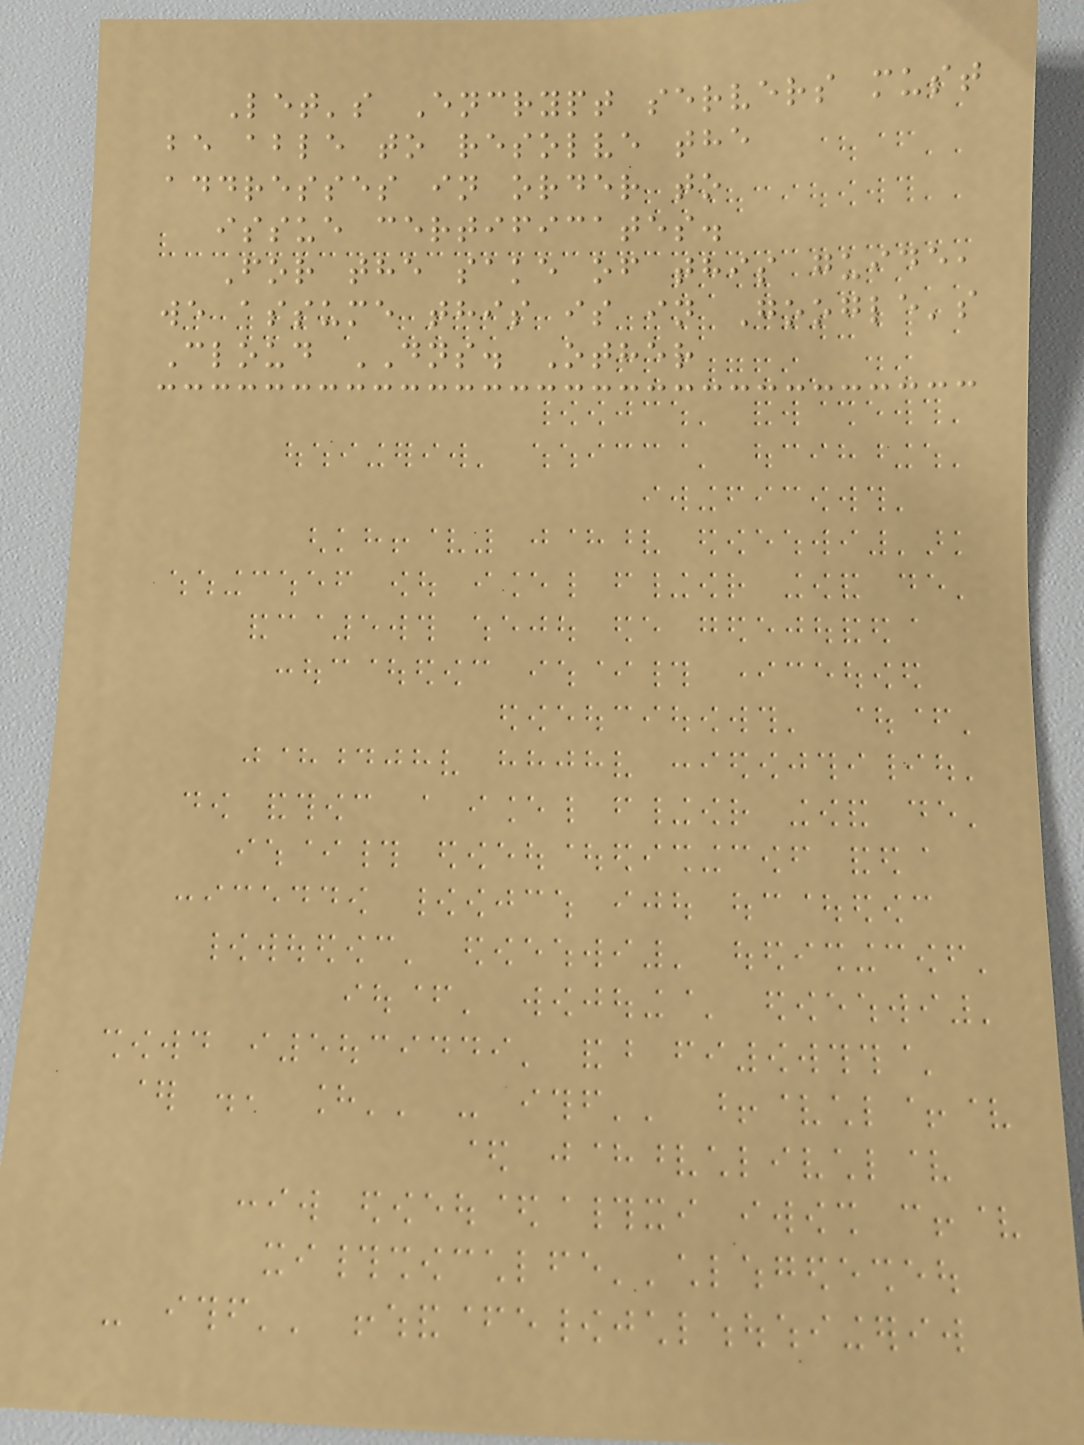Let's Encrypt servers must
be able to resolve the
addresses in order to
issue certificates.
For the sake of this guide,
we assume this is in Google's
Cloud DNS. Other
